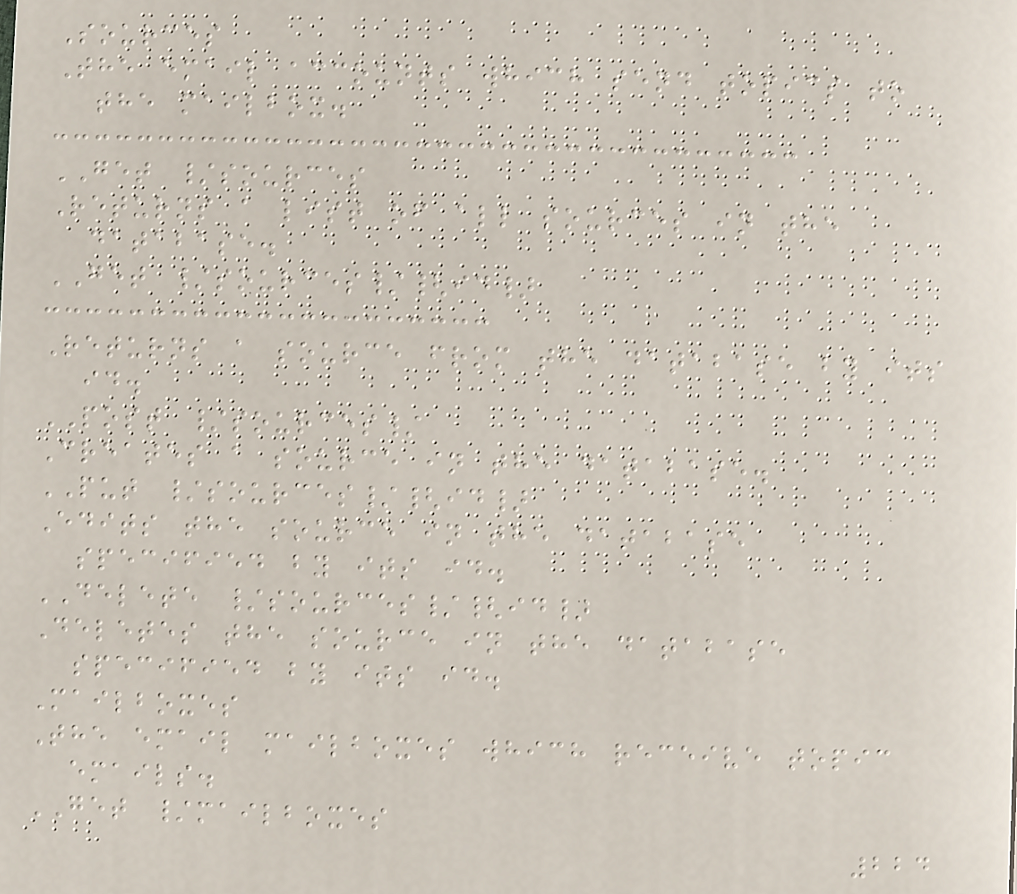Sources
The email accounts which send topics to
the mailbox.
GET /sources
Returns a list of all sources in the
database.
GET /sources/{id}
Returns a source from the database by its
id.
POST /sources/
Creates a source in the database.
PUT /sources/{id}
Edits the source in the database
specified by its id.
DELETE /sources/{id}
Deletes the source in the database
specified by its id.
Mailboxes
The email mailboxes which receive topic
emails.
GET /mailboxes
224
